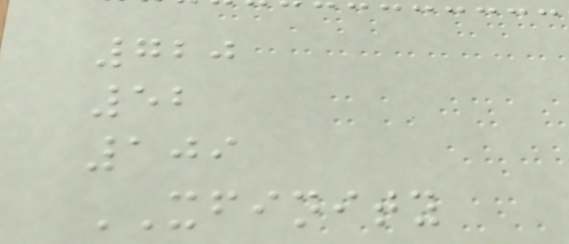720
52
109
XFINITY
